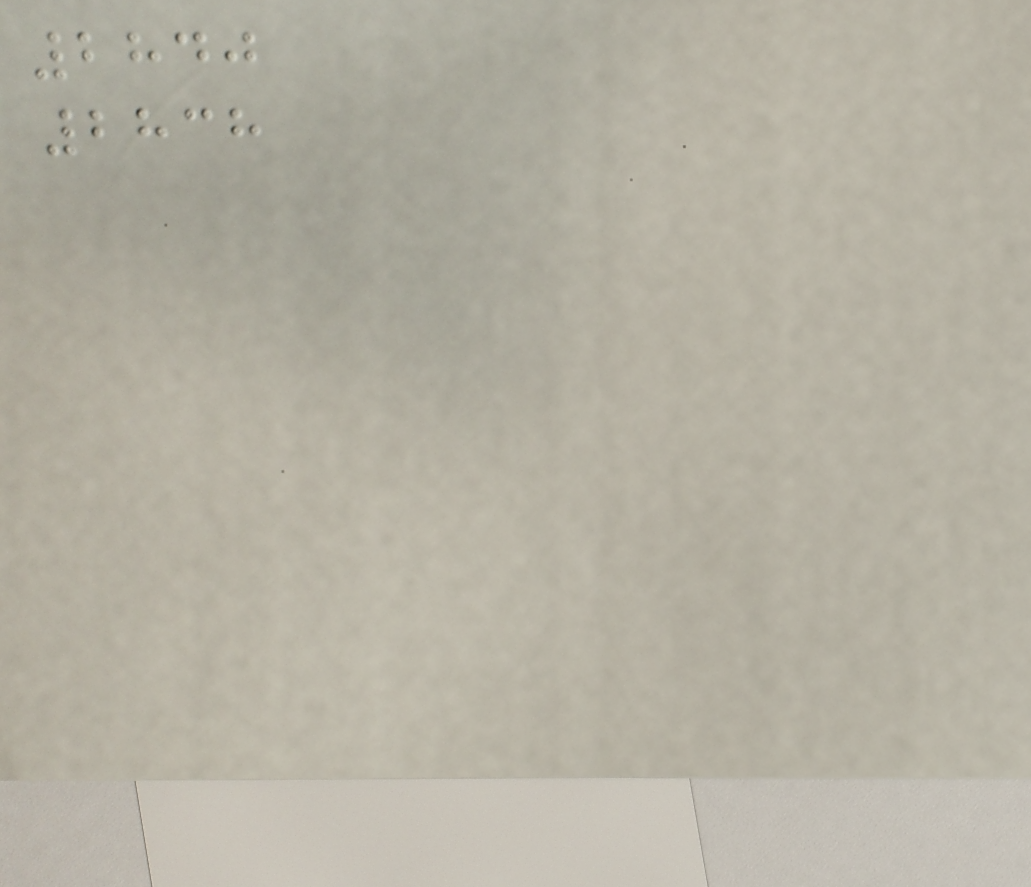2840
2838
